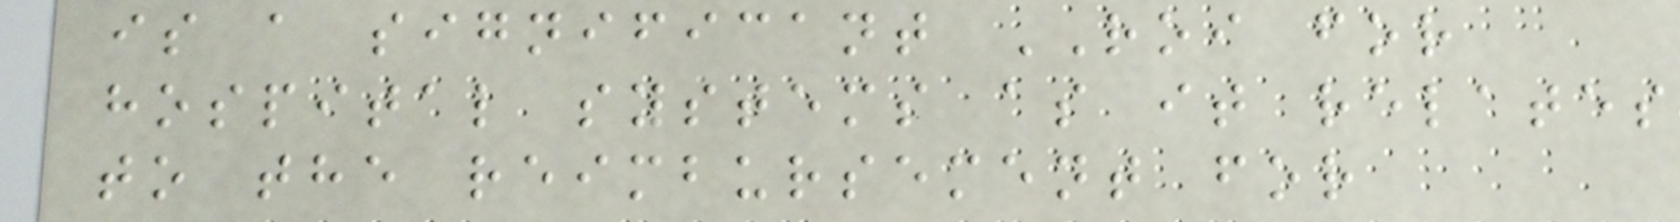is a significant ROI for
hospital systems as it relates
to the reimbursement for
